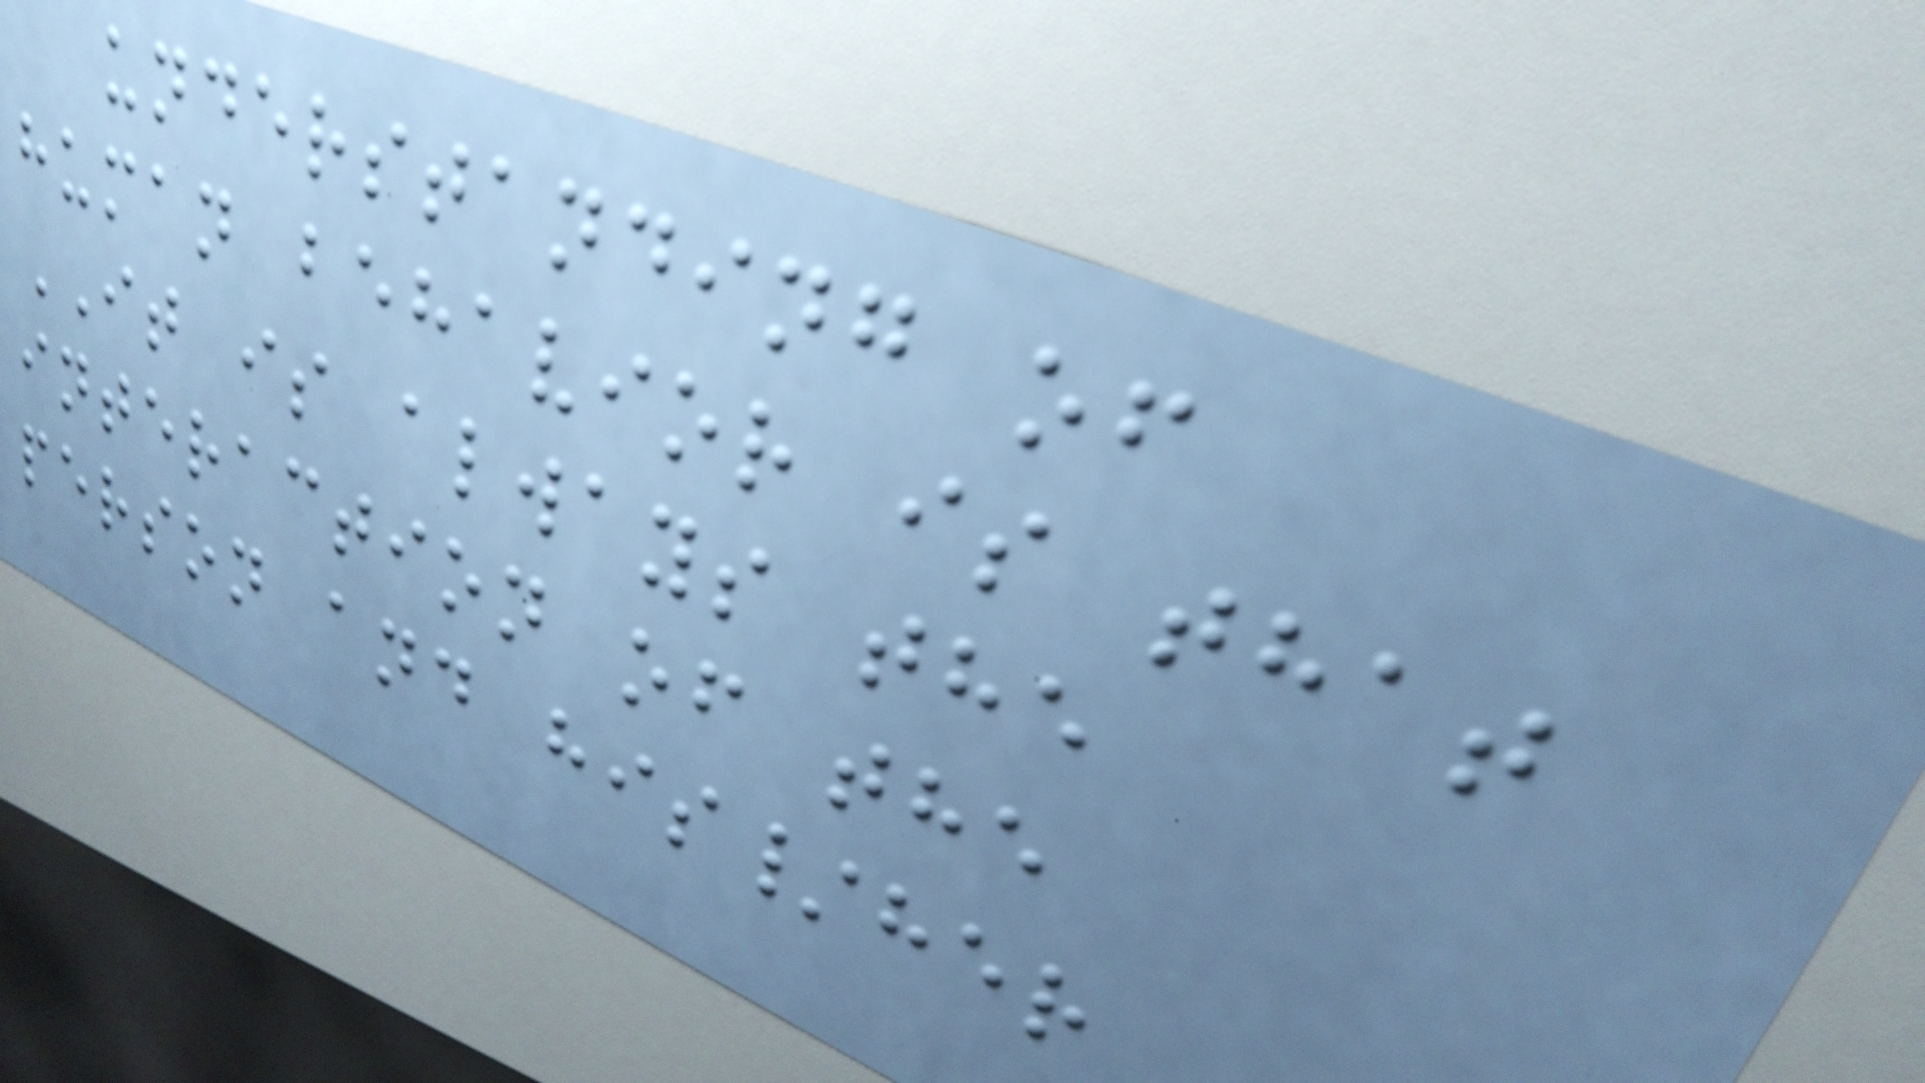understanding of
human behavior is that
IT is always the
interaction of the
person and his/her
